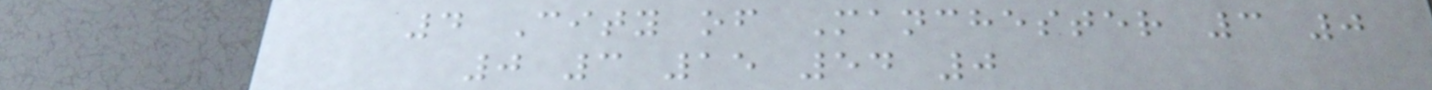4 City of Manchester 3 0
0 3 15 54 0
